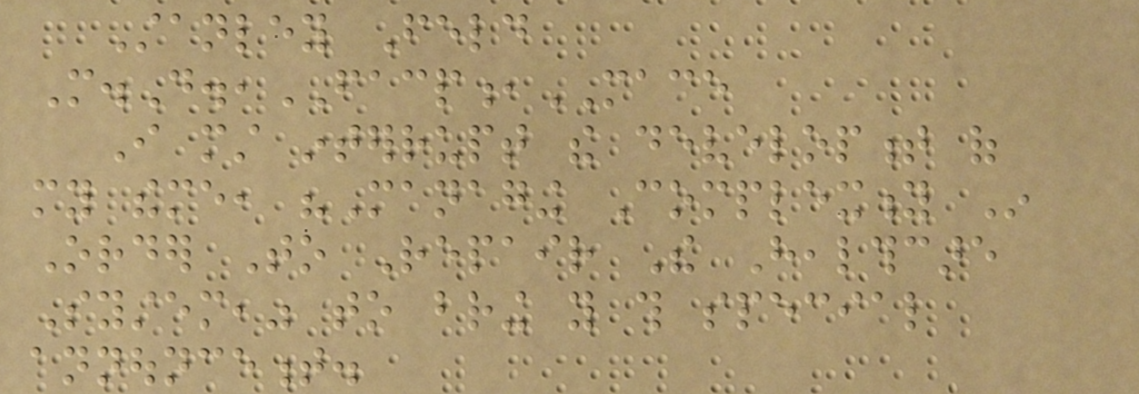Stanley Feld
M.D.,FACP,MACE
I must interrupt the development of
my theme, "Managing Complexity In
Order To Repair The Healthcare
System," to bring you this special
announcement.
